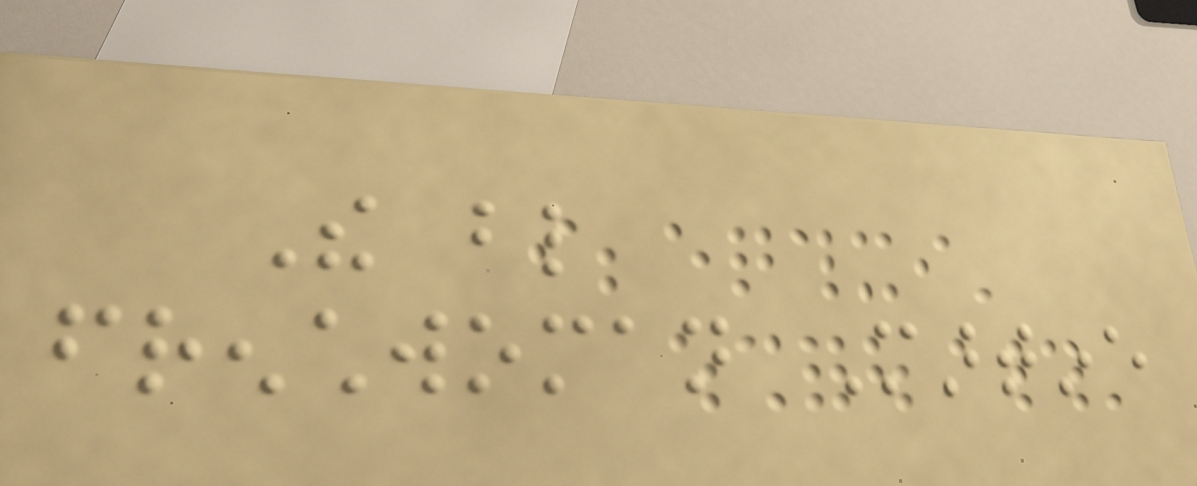The blind
frenchwoman Martine
